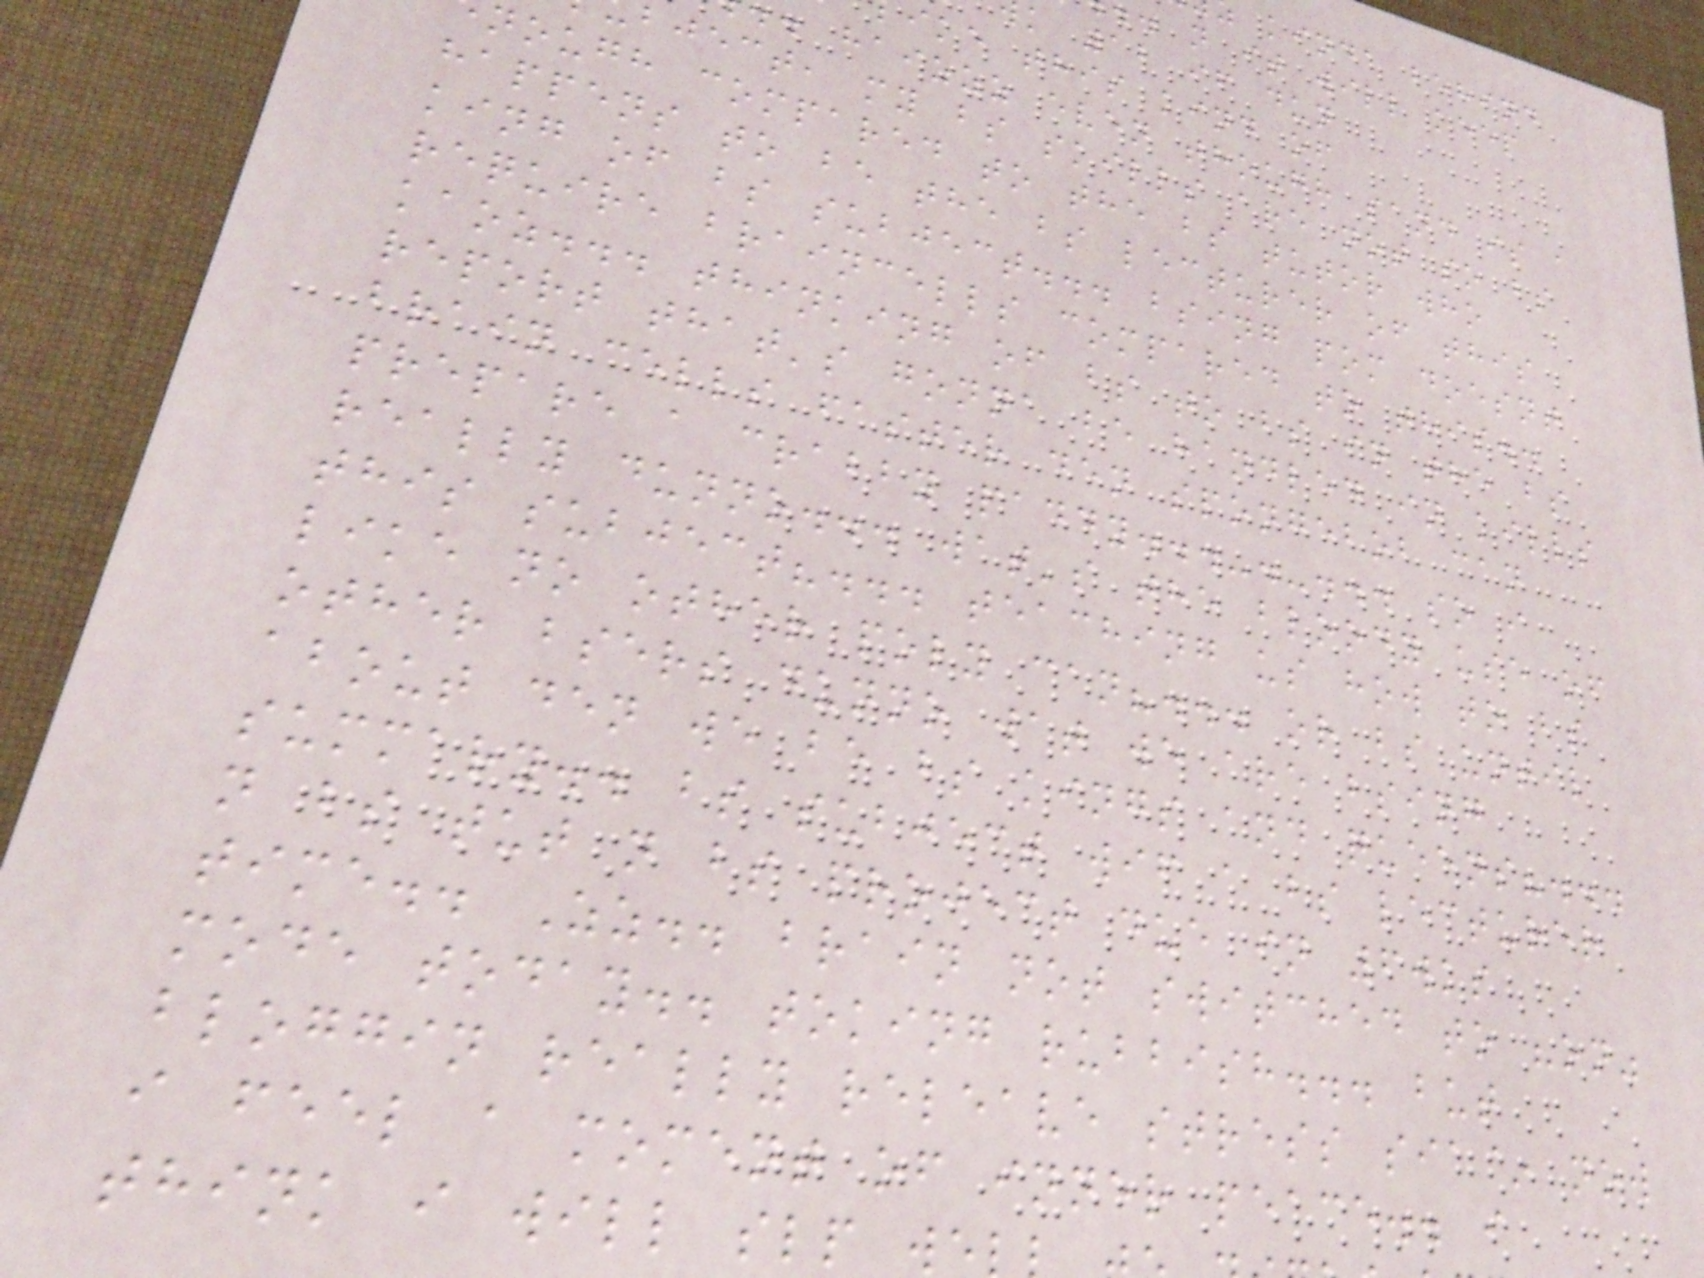kinda behind
. n it will keep
k 12 if dun
ike this kind of
. haizzz even though sand is a
bject, my bs skills are not so bs
nough compared to the bs tutor who
happens to be the bs lecturer of this
king of bs subject... bsing pom doesnt
require braincells compared to this..
kaoz... thinking of bs to bs in the bs
report that's gonna be handled in kills
brain cells faster den spongebob can
prepare a crabby paddy...-.-... so i
really dunno... wat's the bloody use of
this subject?... teaching us how to bs
like no other poly can?... or bs until
other bsers dunno wat we are bsing
about den we be bs kings and queens?...
summary.. bs subject wif a bs lecturer
n bs tut n bs project due in 6wks
time.. Zz.. brain not switched to "on"
mode today.. toking rubbish... but
bloggin really releave stress sia~ now
i feel a moment of inner peace.. i
think i will slp we
